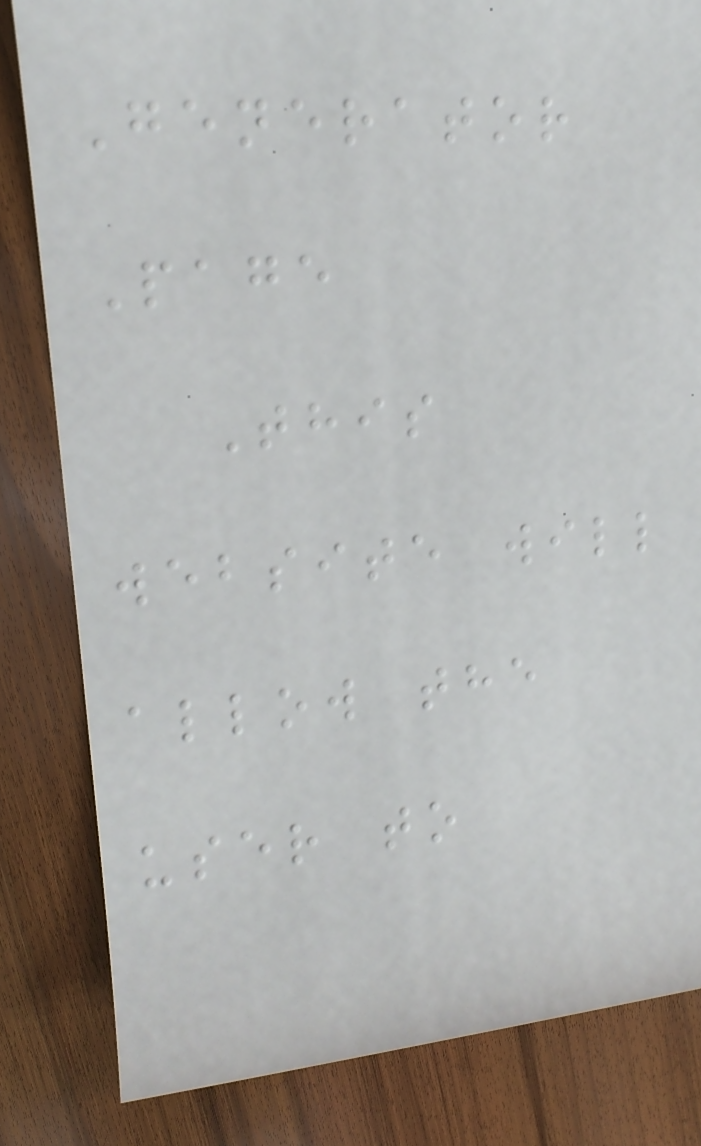Generator
Page
This
website will
allow the
user to
